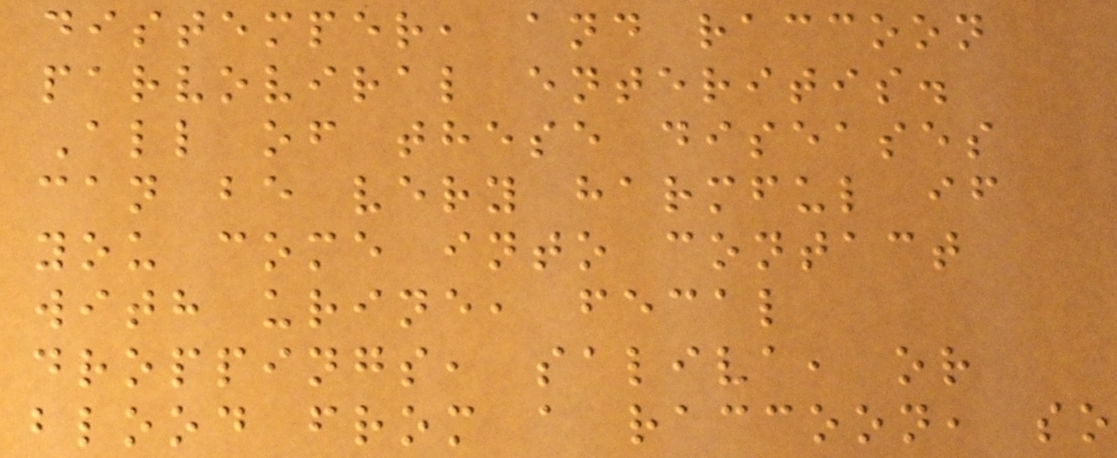distemper, and raccoon
parvoviral enteritis.
All of these diseases
can be very harmful if
you come into contact
with urine, fecal
droppings, saliva, or
blood from a raccoon, so
